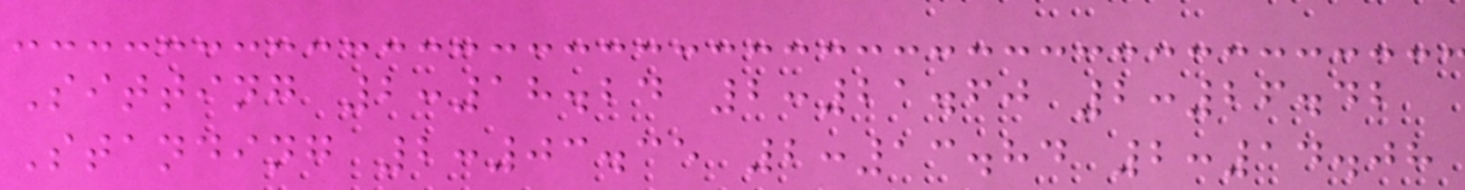Sitting 2:18.24 2:21.60 2:26.42
Standing 2:03.35 2:13.84 2:14.08
